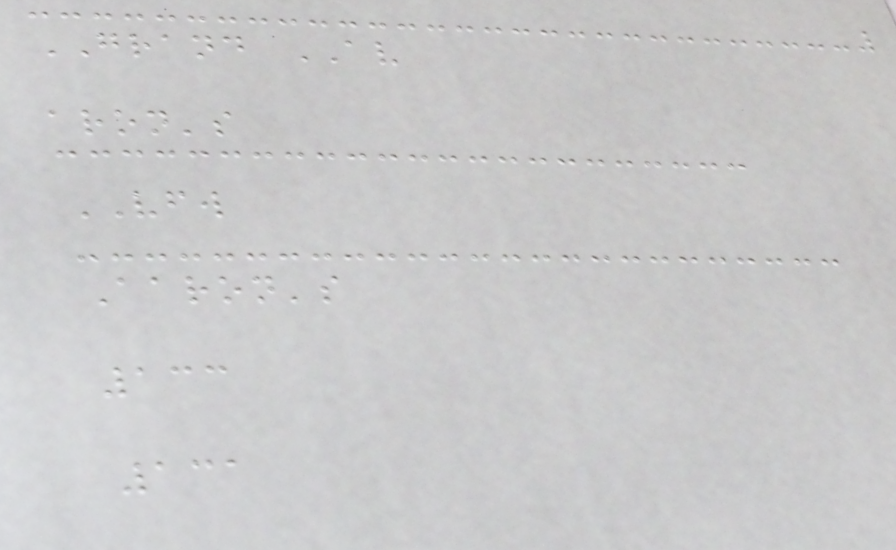GRAND AV
aron's
VFW
Aaron's
133
131
